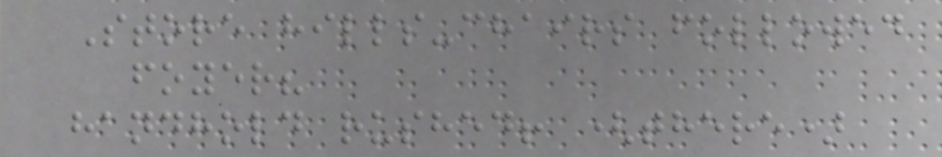Store hills-chairs followed
foyer?
handhold rushed! (there)
